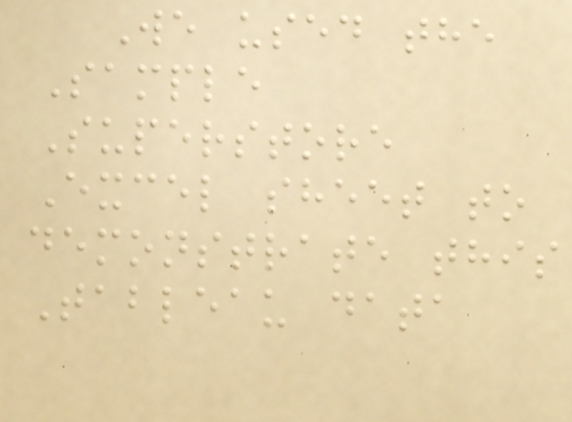We used the
Sample
Superstore
Excel sheet to
demonstrate this
Tableau data
